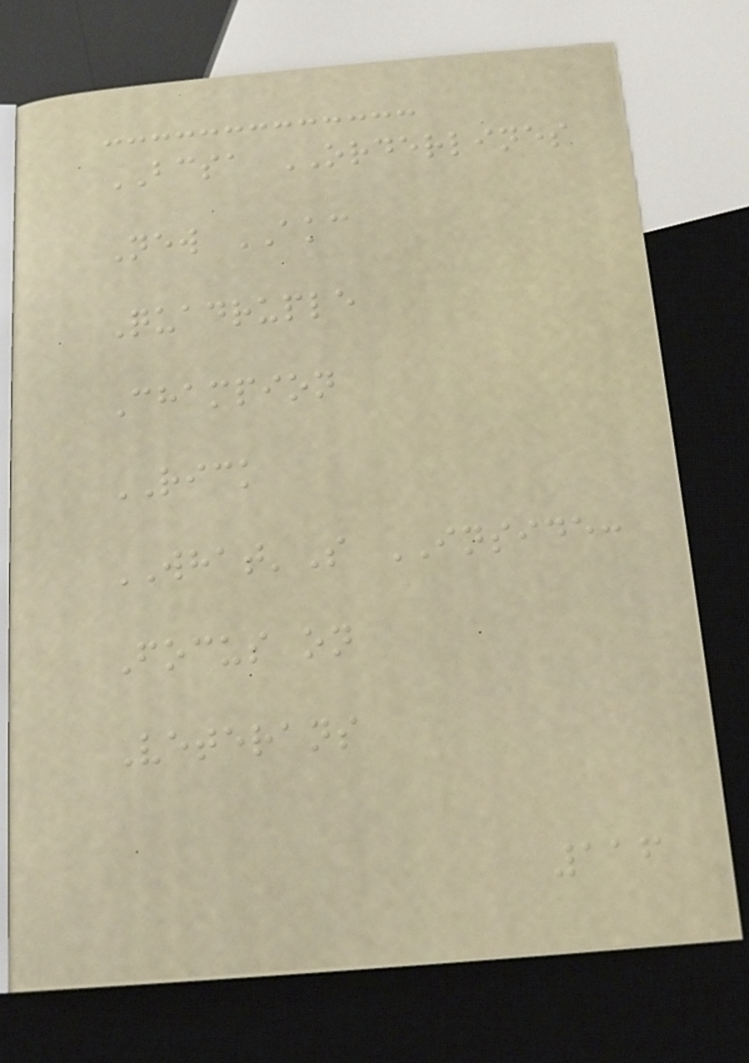BCSA ORDERLINES
New AKC
Quadruple
Champion
RICK
WHAT'S INSIDE:
Focus on
Veterans
116
